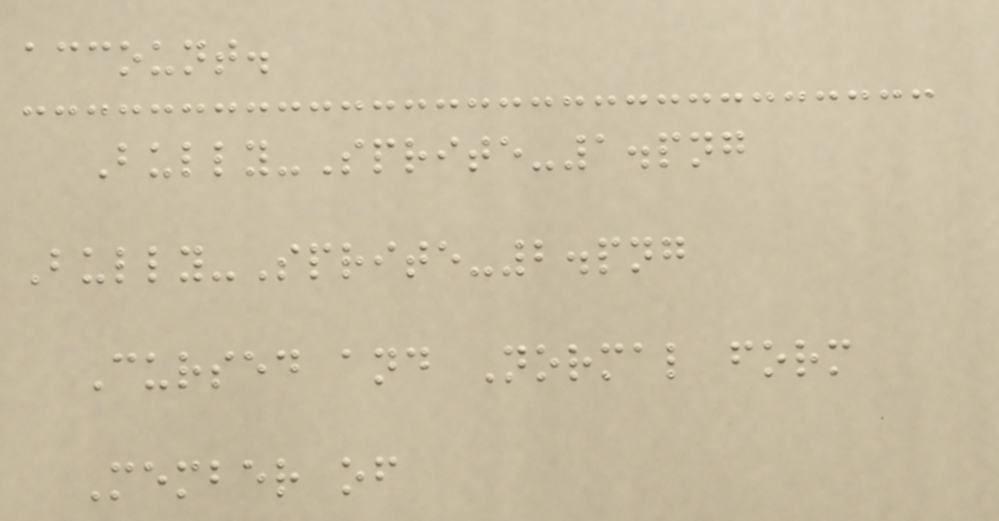account.
Bully-Sprite-1.png
Bully-Sprite-2.png
Cursed and Normal form
Member of
